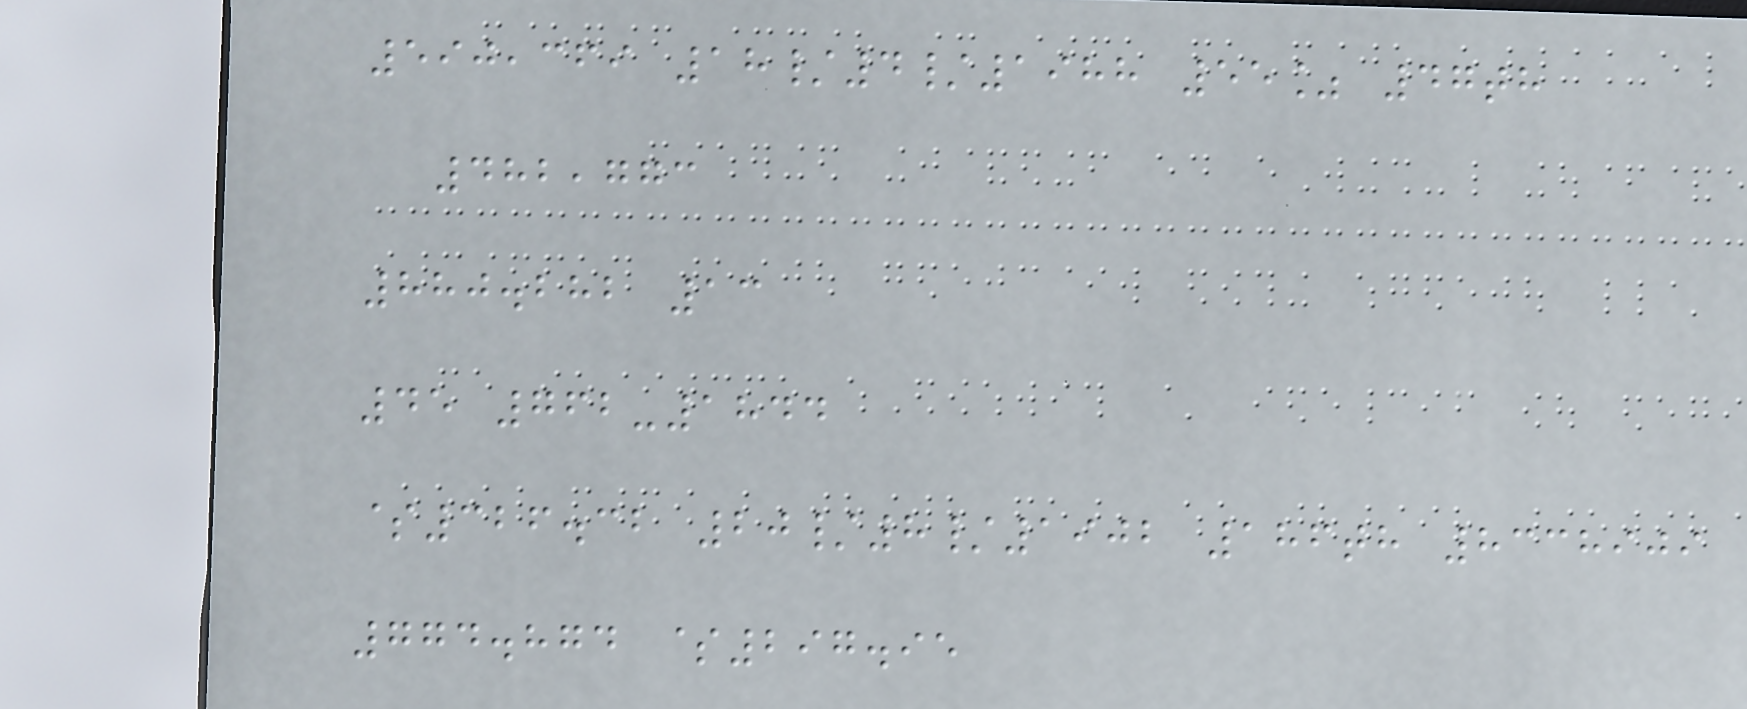590,369 18/4/1988 55% 47th
482,773
880.282 13
45 762-1844
$326.32 20/8/1902 186th 8338909
774.874 $297.95
